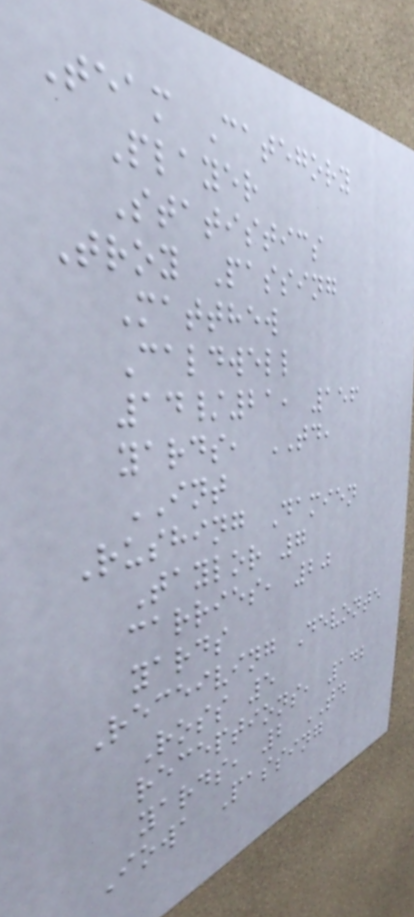Team Category
Player
Statistics
Troy Passing
Matthew
Caldwell
14/21, 156
yards, TD,
INT
Rushing Damien
Taylor 7
carries, 20
yards
Receiving Devonte
Ross 5
receptions, 142
yards, 2 TD
Iowa Passing
